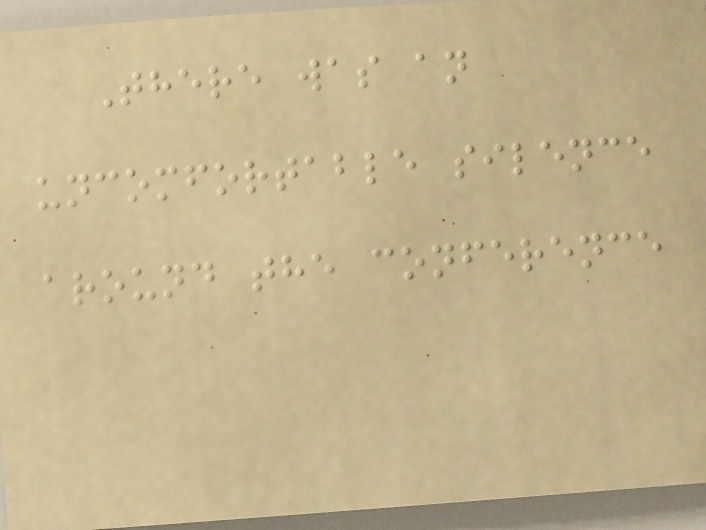There was an
uncomfortable silence
around the conference
